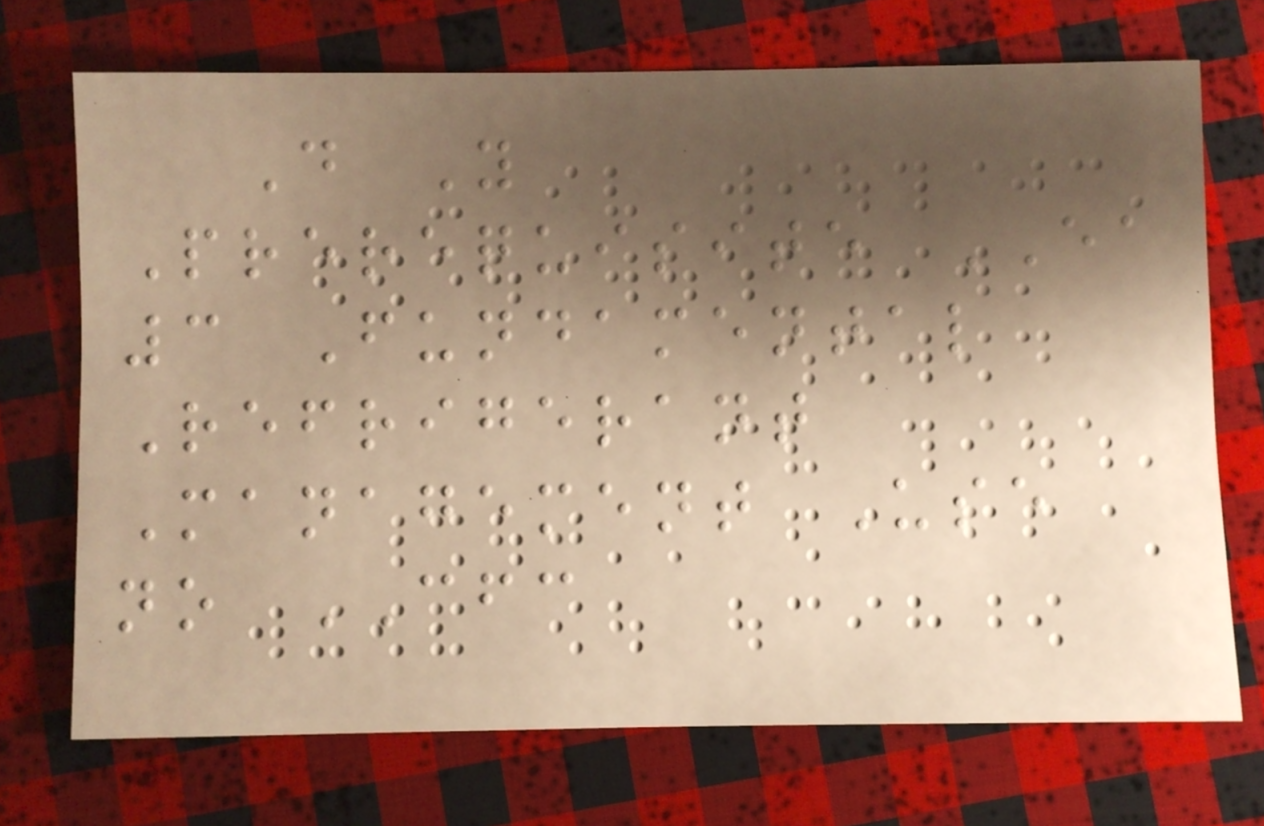D Y
Prerequisite EA
3 Fundamental
Refrigerant
Management Use
no CFC
